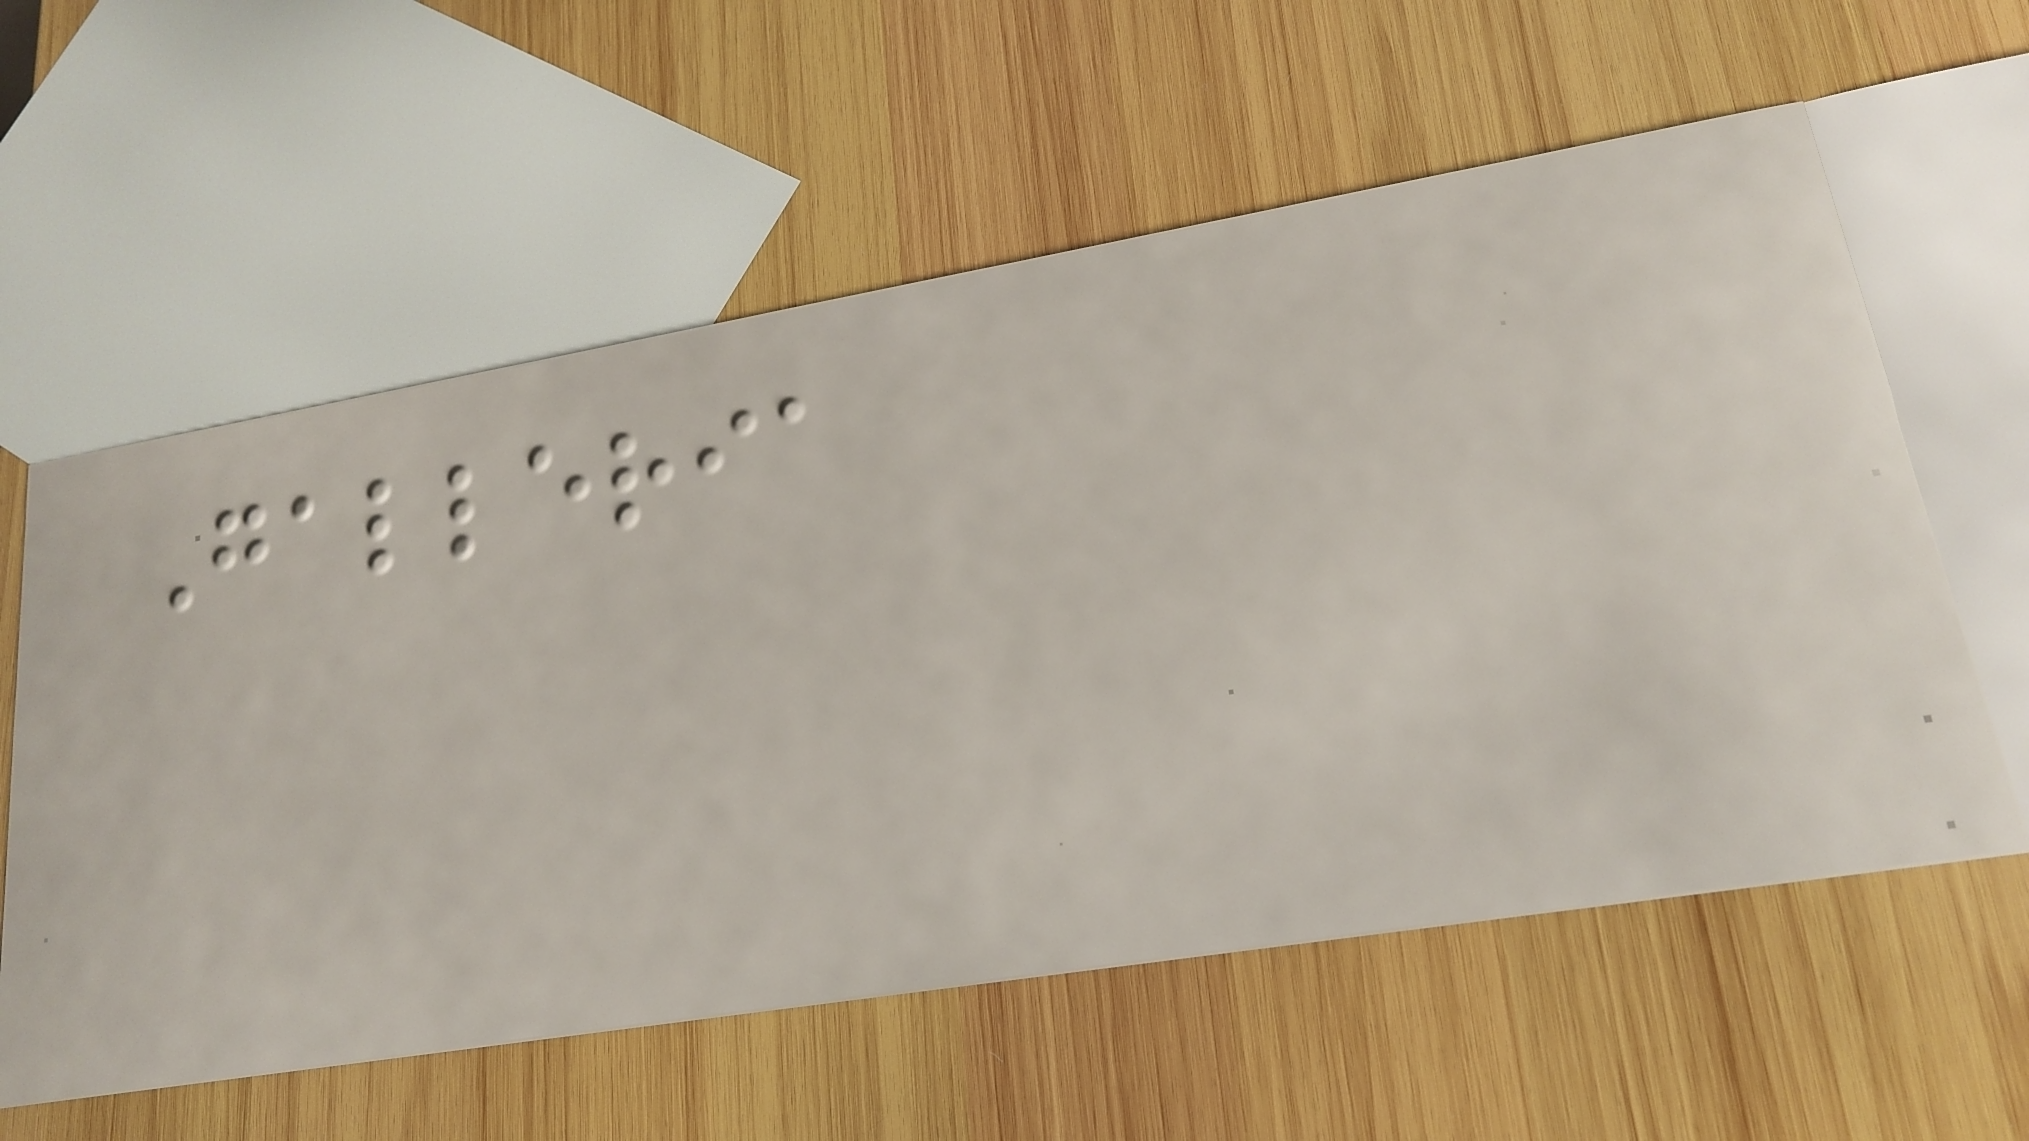Galleria
